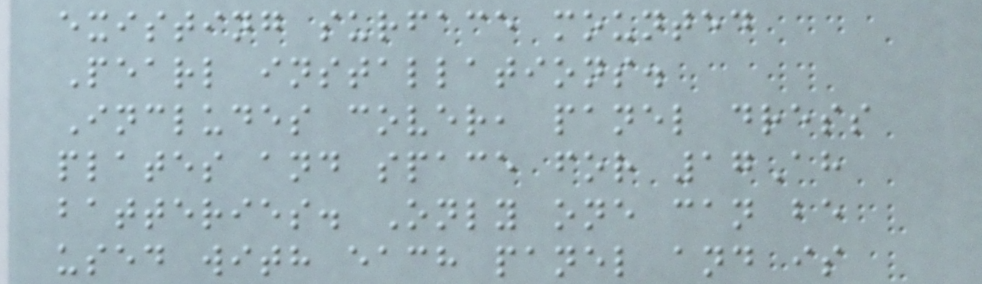existing surface mounted
Pearl installations.
Includes cover, panel dress
plates and space for 17Ah
batteries. Only one can be
used with each panel and is
